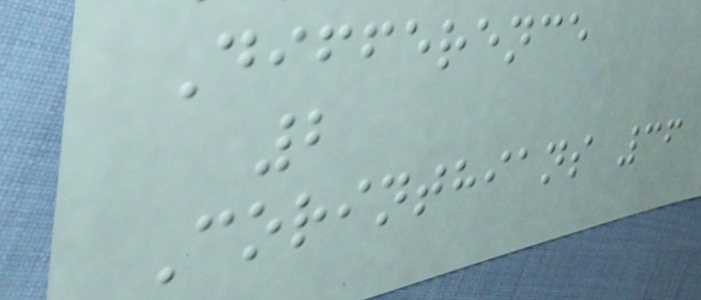Difference
2
Corinthians 36
